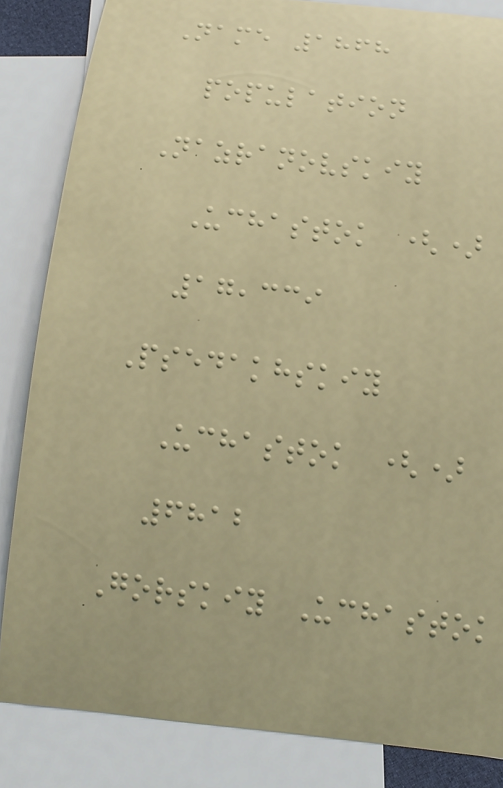Name 1868
population
Nazranovskiy
Uchastok ()
17,339
Psedakhskiy
Uchastok ()
6812
Gorskiy Uchastok
